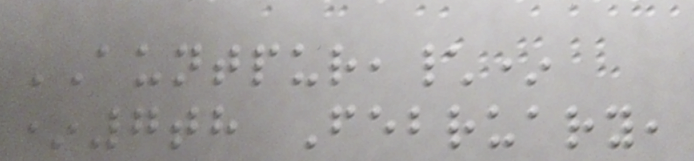AUNTPUR,\*
*7th February,
